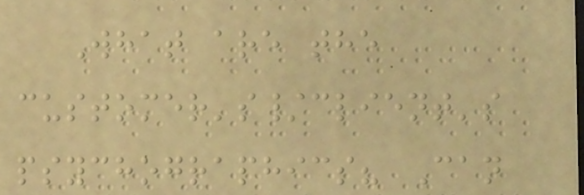What are the
customer's/client's
psychographics? Can
